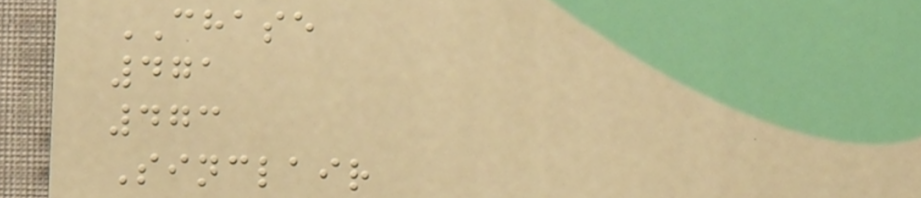CHASE
471
473
Sinclair
